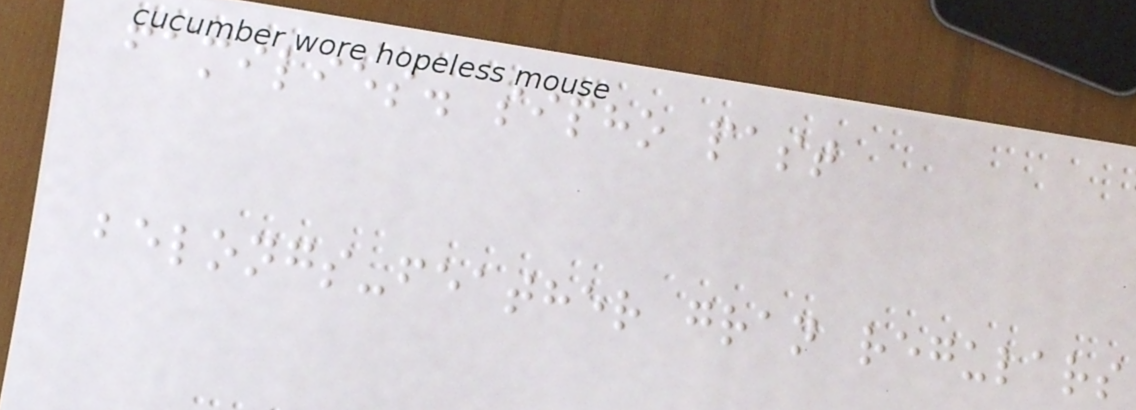families. sipho past
belongs-feather gran regulars
